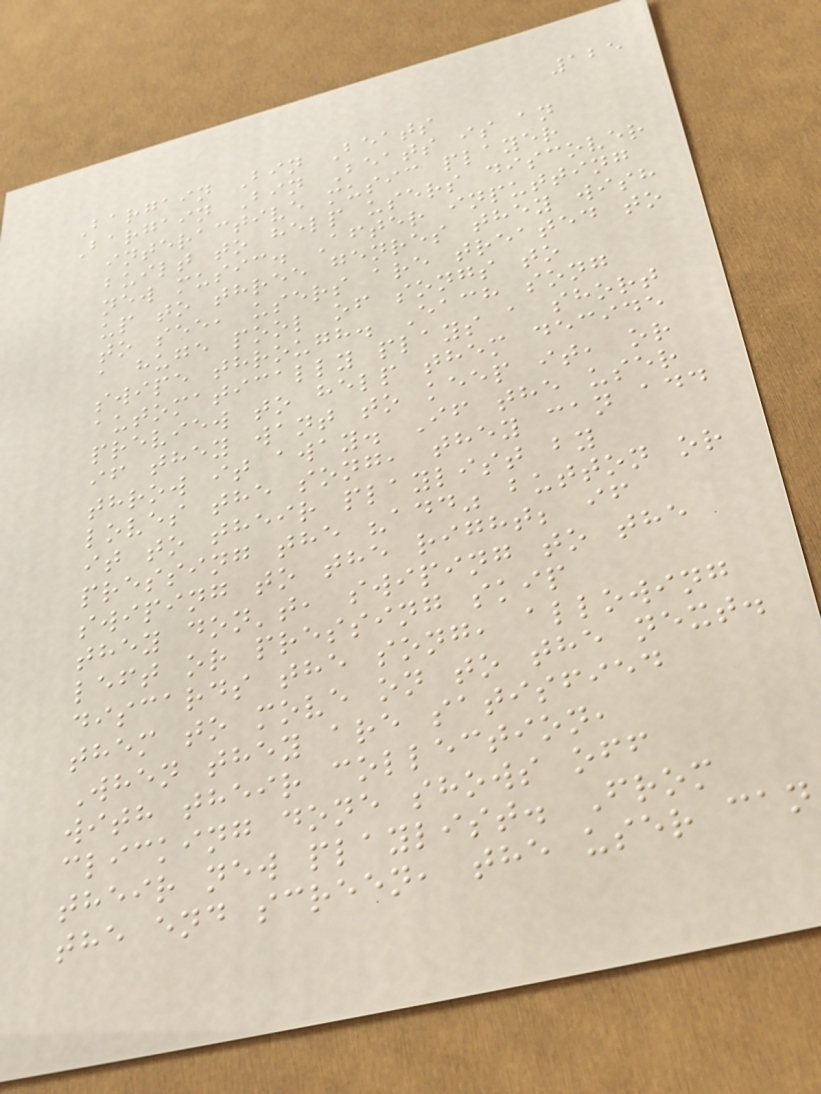125
Bargain Bin Beats
Bargain Bin Beats is an
interactive music player
built to help users discover
new music. After inputting
up to three genres they wish
to see, users are treated to
a huge pool of songs to
swipe through. Each song
automatically plays a short
preview to help them decide
if they want to keep it, or
throw it away. If the user
loves the song, they can add
it to their playlist by
pressing the "add" button or
swiping to the right; if
they don't, swiping to the
left or pressing skip
discards the song, allowing
them to move on to the next.
When they are satisfied
with their collection,
clicking done shows off
their new playlist. From
the end screen, the user can
